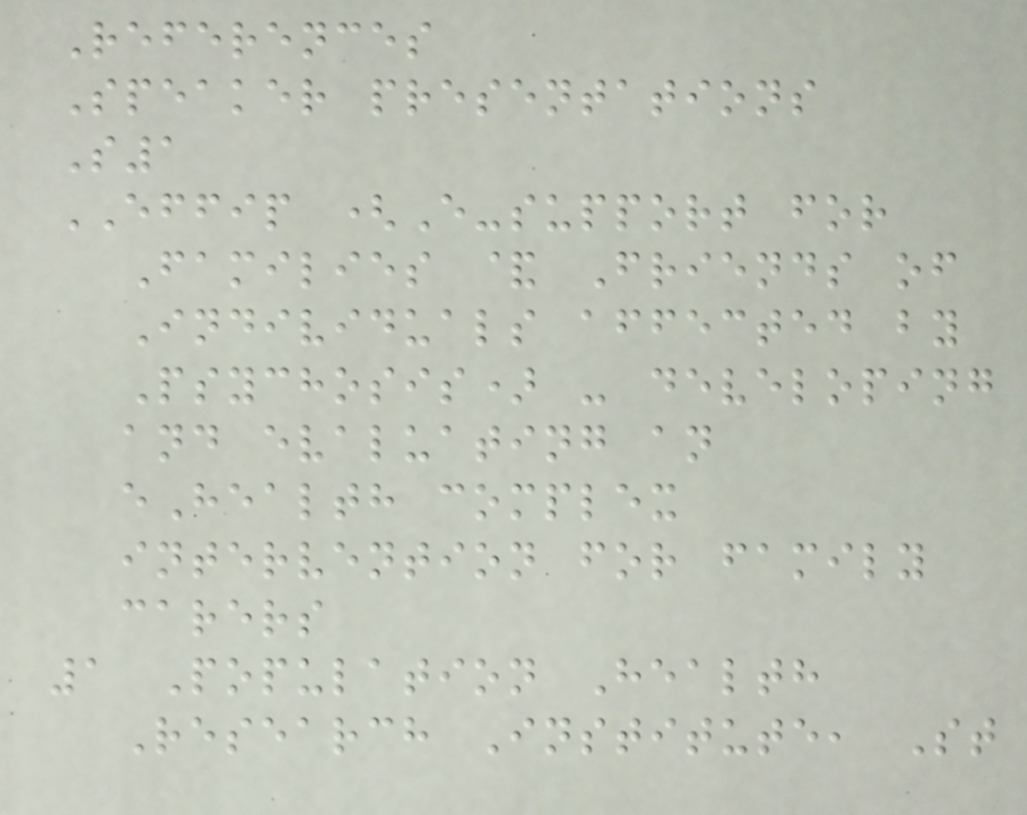References
Speaker presentations
S1
EFFIP (E-support for
Families & Friends of
Individuals affected by
Psychosis) - developing
and evaluating an
eHealth complex
intervention for family
carers
1 Population Health
Research Institute, St
